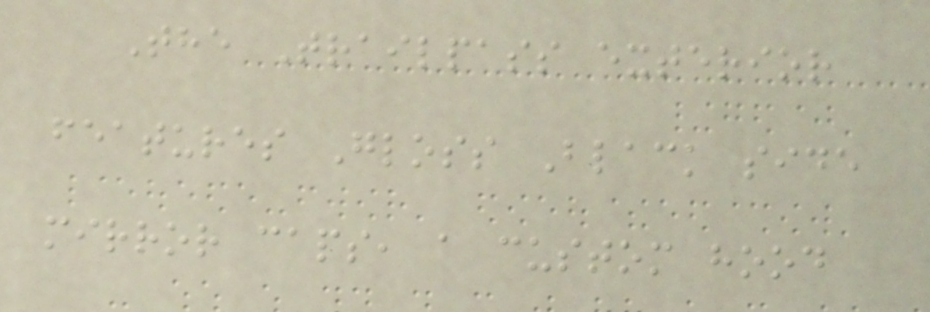The Trailpass exterior
features Gloss Black side
mirror caps, a custom hood
